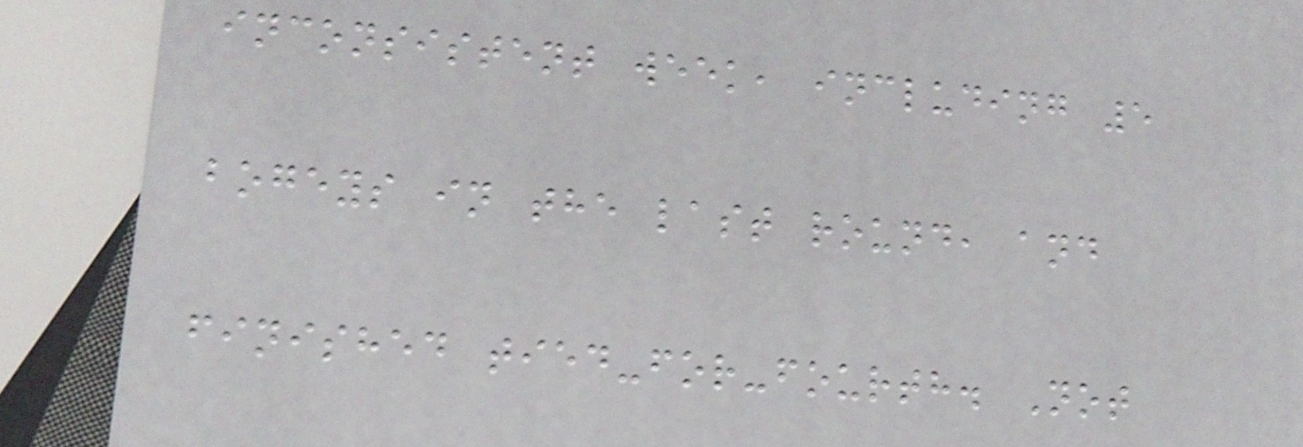inconsistent week, including 5
bogeys in the last round, and
finished tied-for-fourth. Not
